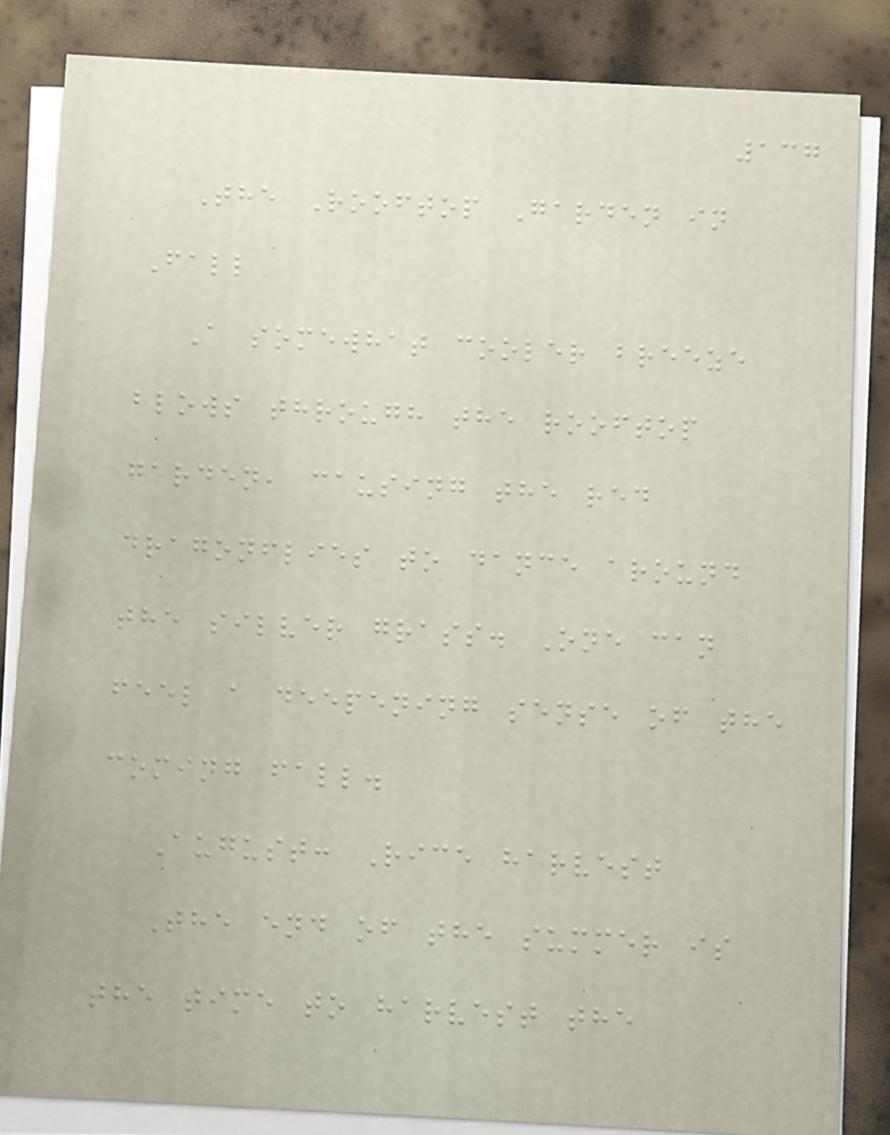137
The Rooftop Garden in
Fall
A somewhat cooler breeze
blows through the rooftop
garden, causing the red
dragonflies to dance around
the silver grass. One can
feel a deepening sense of the
coming fall.
August: Rice harvest
The end of the summer is
the time to harvest the
